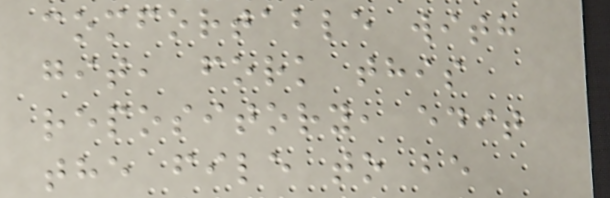comfortable with
git, fork this
repository, edit
the file to be
